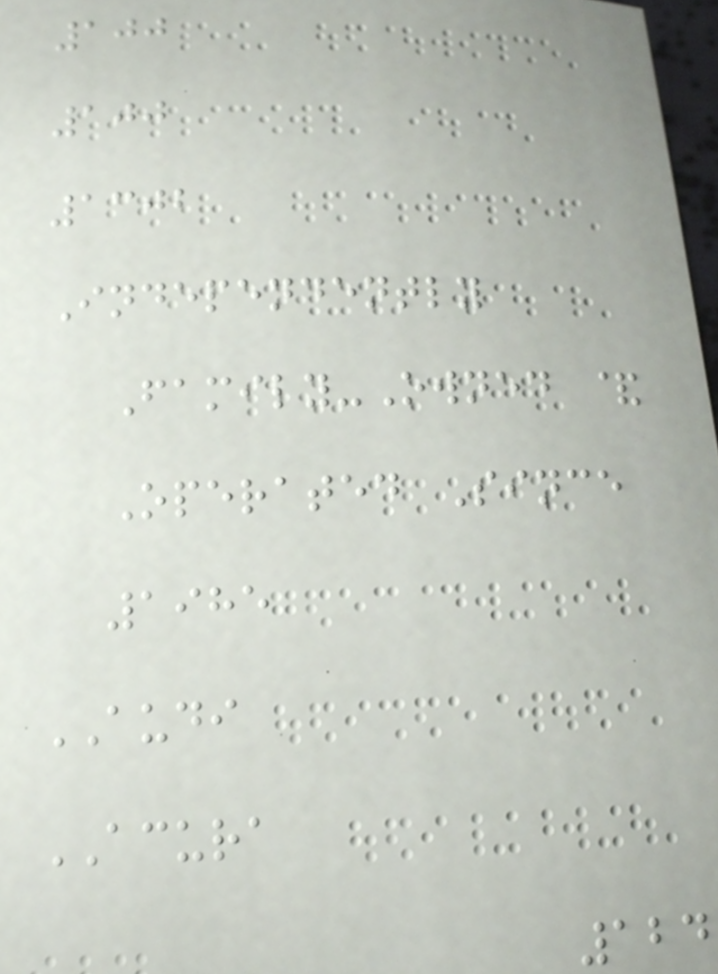100
100
1302
Independently
Family-Owned &
Operated Since
1985
AUDI
ACURA
124
